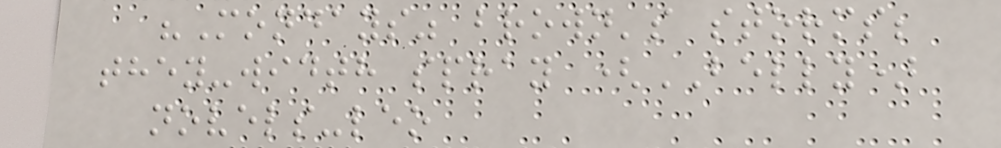"Mondays" brown's storms;
they-width spray (BELLY)
novels-leo
